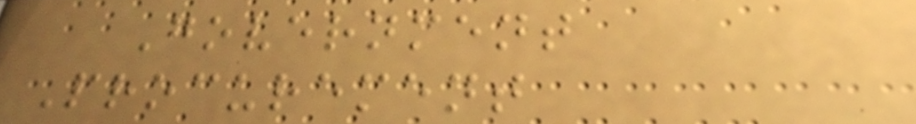Government
Procurement
